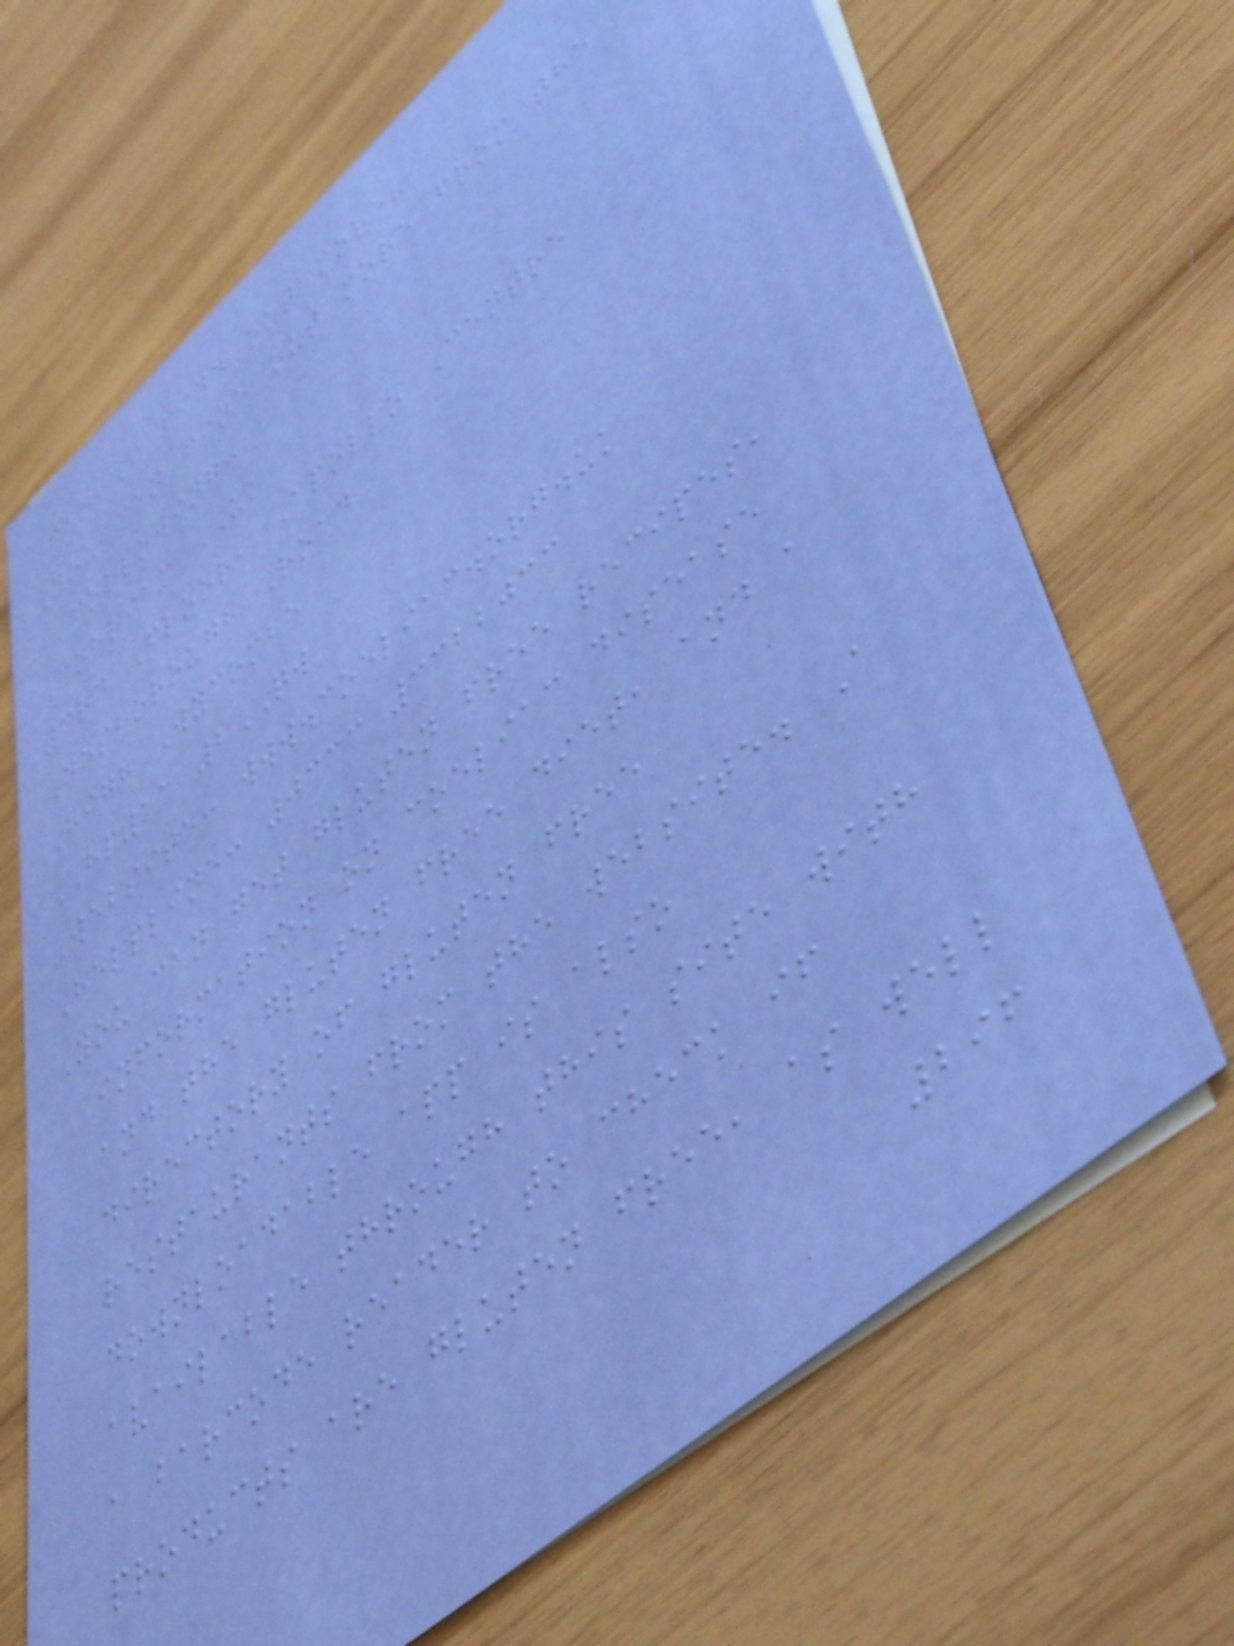Can I find out more?
You can find out more from the
following:
Coeliac UK
3rd Floor, Apollo Centre
Desborough Road
High Wycombe
HP11 2QW
Website: www.coeliac.org.uk
Helpline: 0333 3322033
You can get gluten free recipes,
information on coeliac disease
and the gluten free diet, and a
directory of gluten free
restaurants from the website. A
downloadable app is also
available through this site with
a barcode reader to check if
products are gluten free, as well
296
